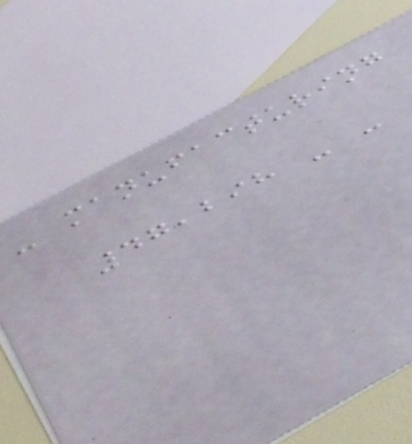- manufacturing
47,298 - -
